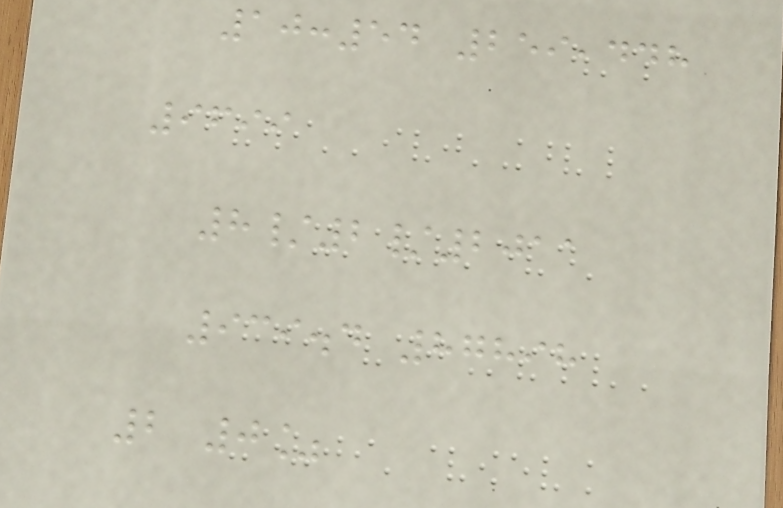10:54 259,448
9699
8/2/2011
939.4 87898
2 0%
